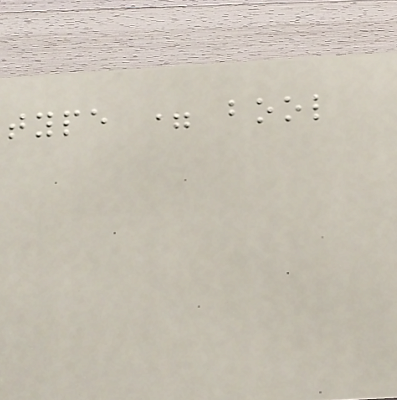type = bool
